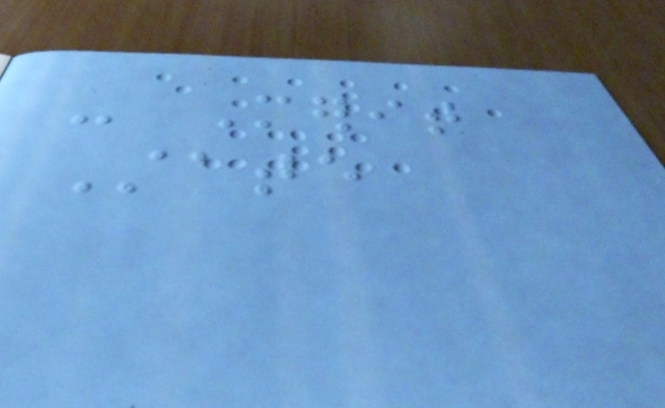- Merit
State
